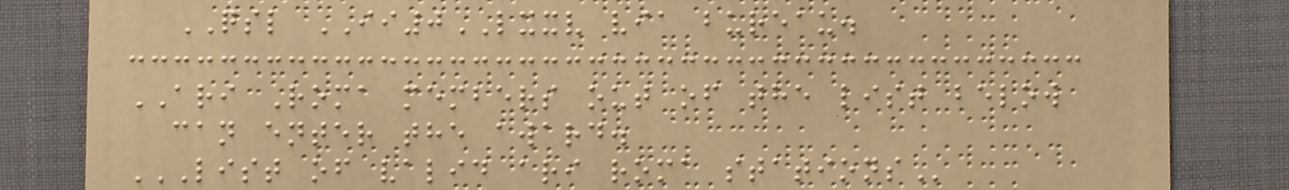QSL II0LXXV via bureau.
ARI Roma members out of the list below
can enter the award.
LIST OF VALID ARI ROMA STATIONS
